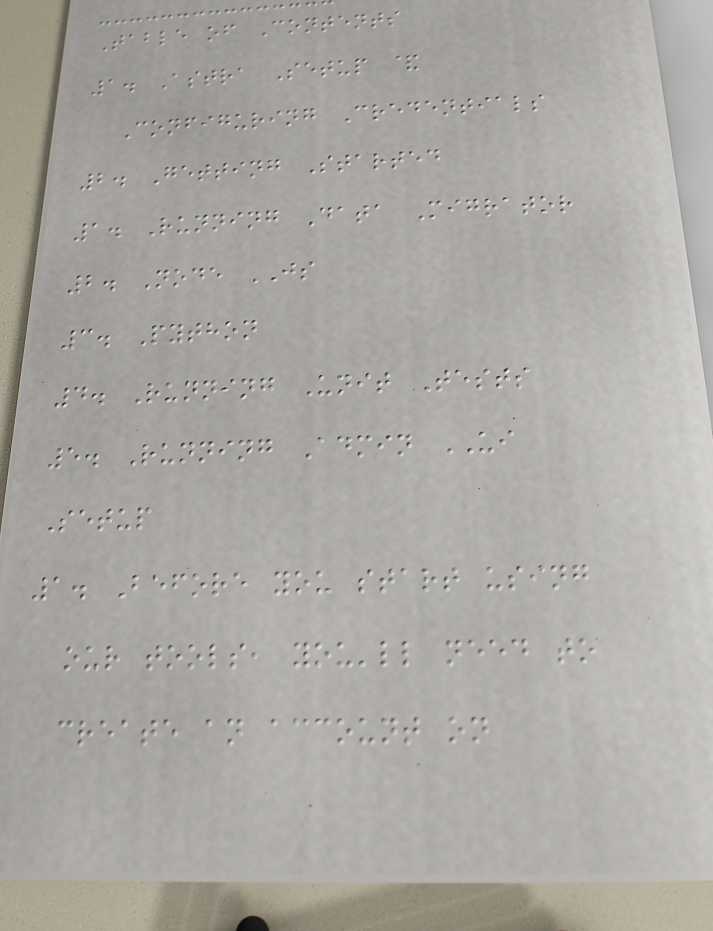Table of Contents
1. Astra Setup &
Configuring Credentials
2. Getting Started
1. Running Data Migrator
2. Node JS
3. Python
4. Running Unit Tests
5. Running Admin UI
Setup
1. Before you start using
our tools, you'll need to
create an account on
